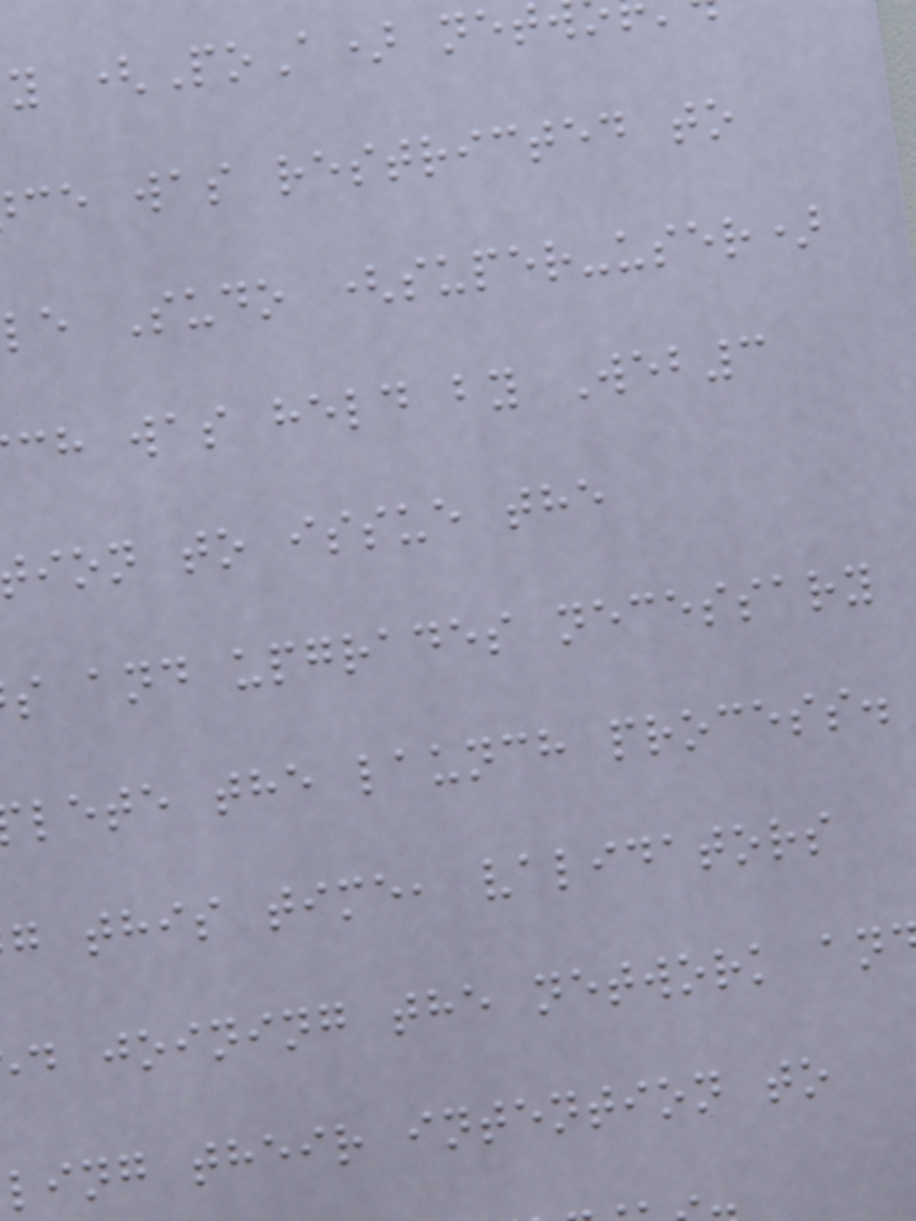y (PoA) net
ce was restricted to
le Sudo (super-user)
ch was held by Web3
ion to issue the
s and upgrades necessary
lete the launch process.
g this time, validators
d joining the network an
ling their intention to
